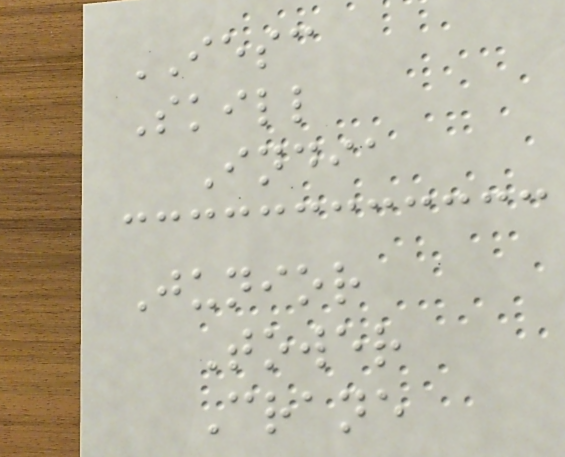IESC
Skill
India
Junior
Tower
Crane
